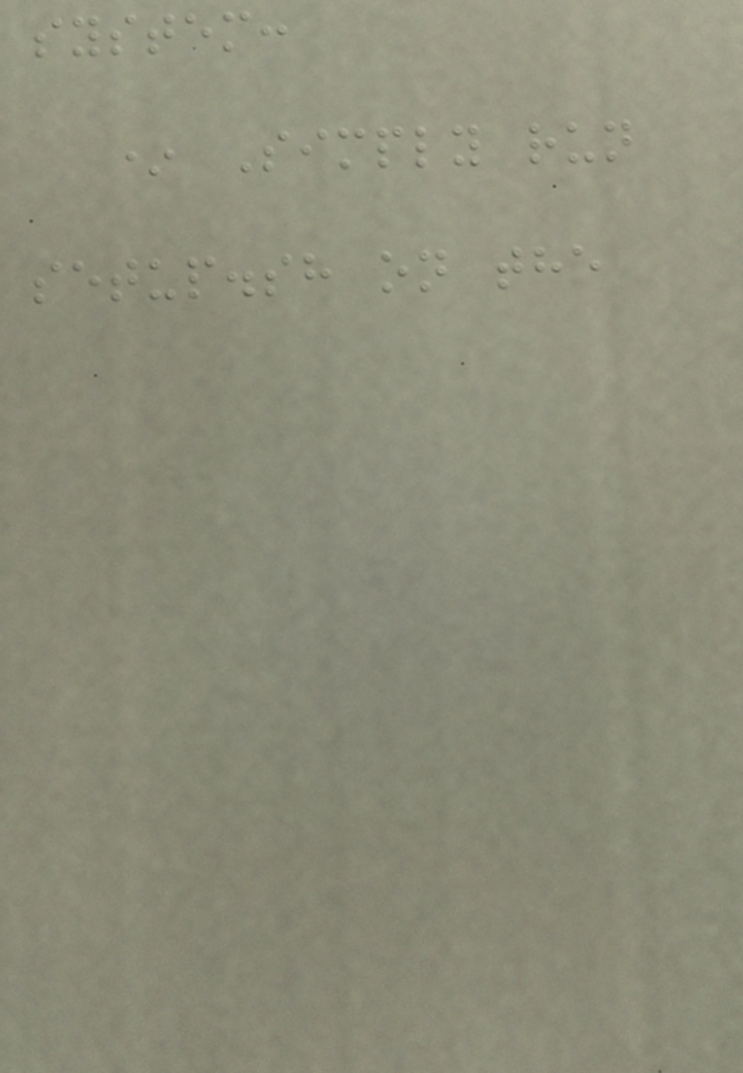system:
* Simply run
setup.sh on the
